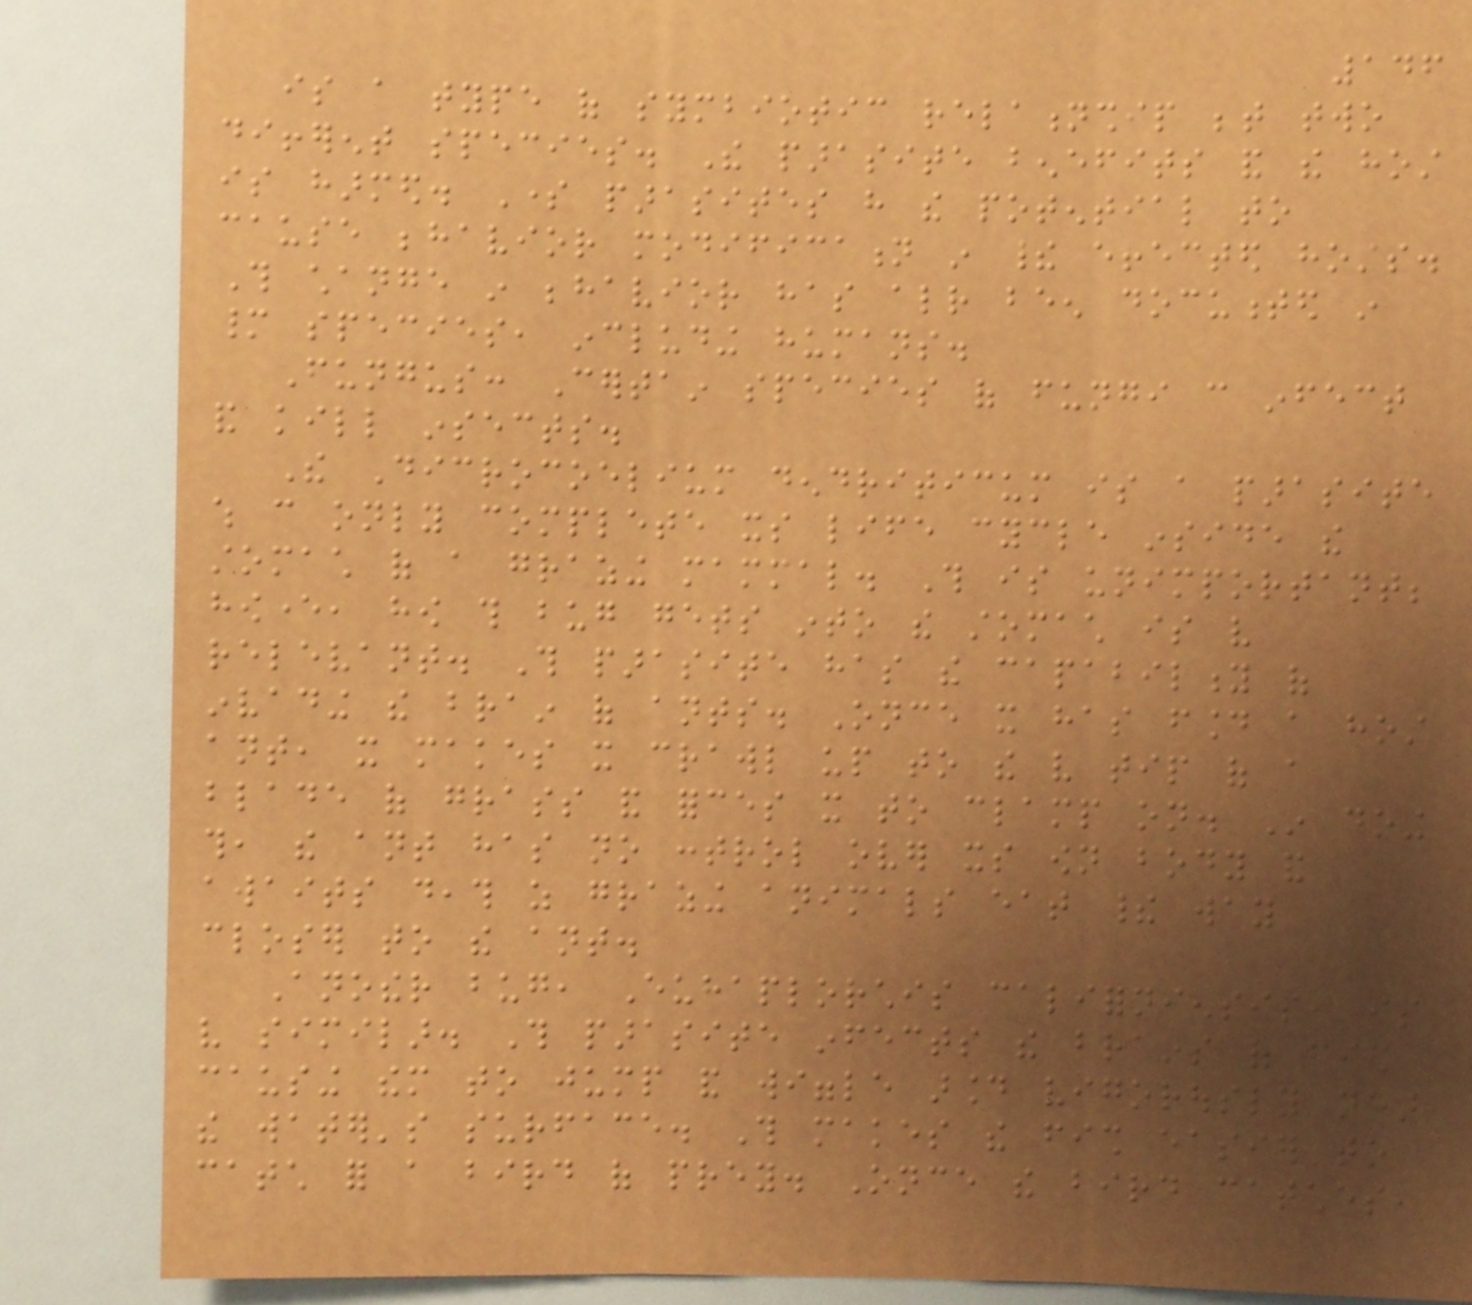146
is a type of symbiotic relationship between two
different species. The parasite benefits and the host
is harmed. Some parasites have the potential to
cause behavior modification in their effected hosts.
This change in behavior has already been documented in
many species, including humans.
Fungus: Certain species of fungi can infect
and kill insects.
The Dicrocoelium dendriticum is a parasite
which can only complete its life cycle inside the
stomach of a grazing mammal. This is unimportant;
however, how this bug gets into the stomach is very
relevant. This parasite has the capability of
invading the brain of ants. Once it has found a host
ant, it makes it crawl up to the very tip of a
blade of grass and forces it to clamp on. In doing
this, the ant has no control over its own body and
awaits death as grazing animals eat their way
closer to the ant.
Another bug, Euhaplorchis californiensis, is
very similar. This parasite infects the brains of fish
causing them to jump and wiggle around vigorously near
the water's surface. This makes the fish easier to
catch for a bird of prey. Once the bird catches,
